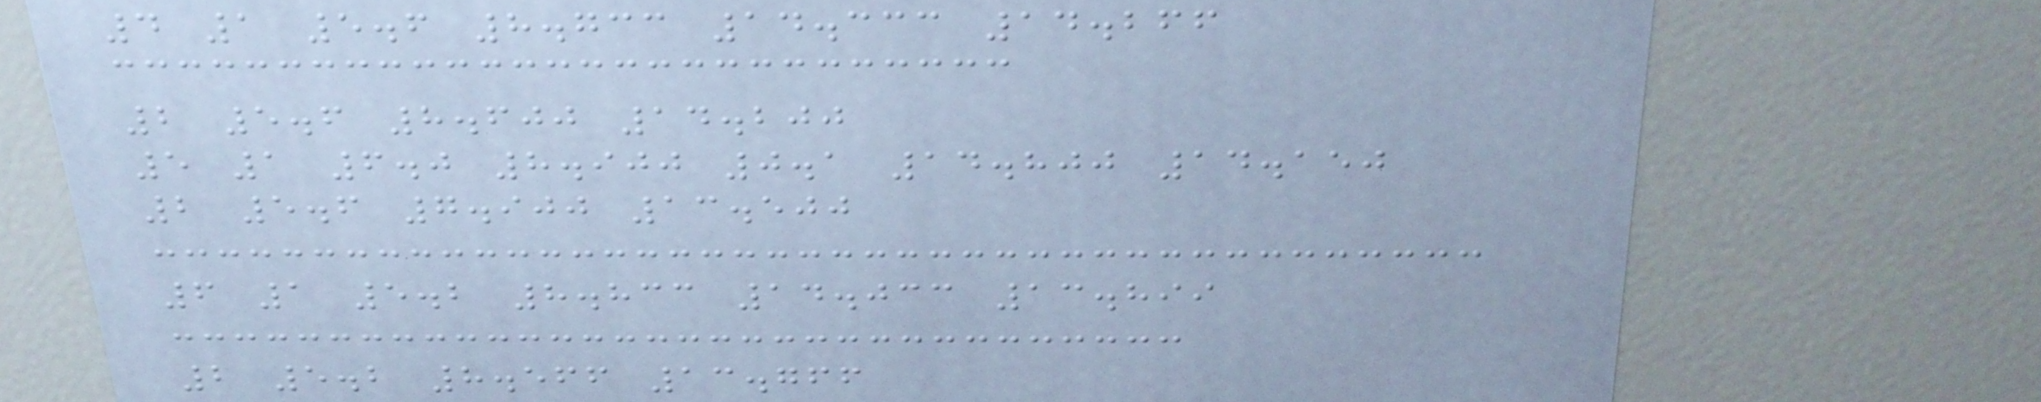4 1 5.6 8.733 14.333 14.266
2 5.6 8.600 14.200
5 1 6.0 8.900 0.1 14.800 14.150
2 5.6 7.900 13.500
6 1 5.2 8.833 14.033 13.899
2 5.2 8.566 13.766
